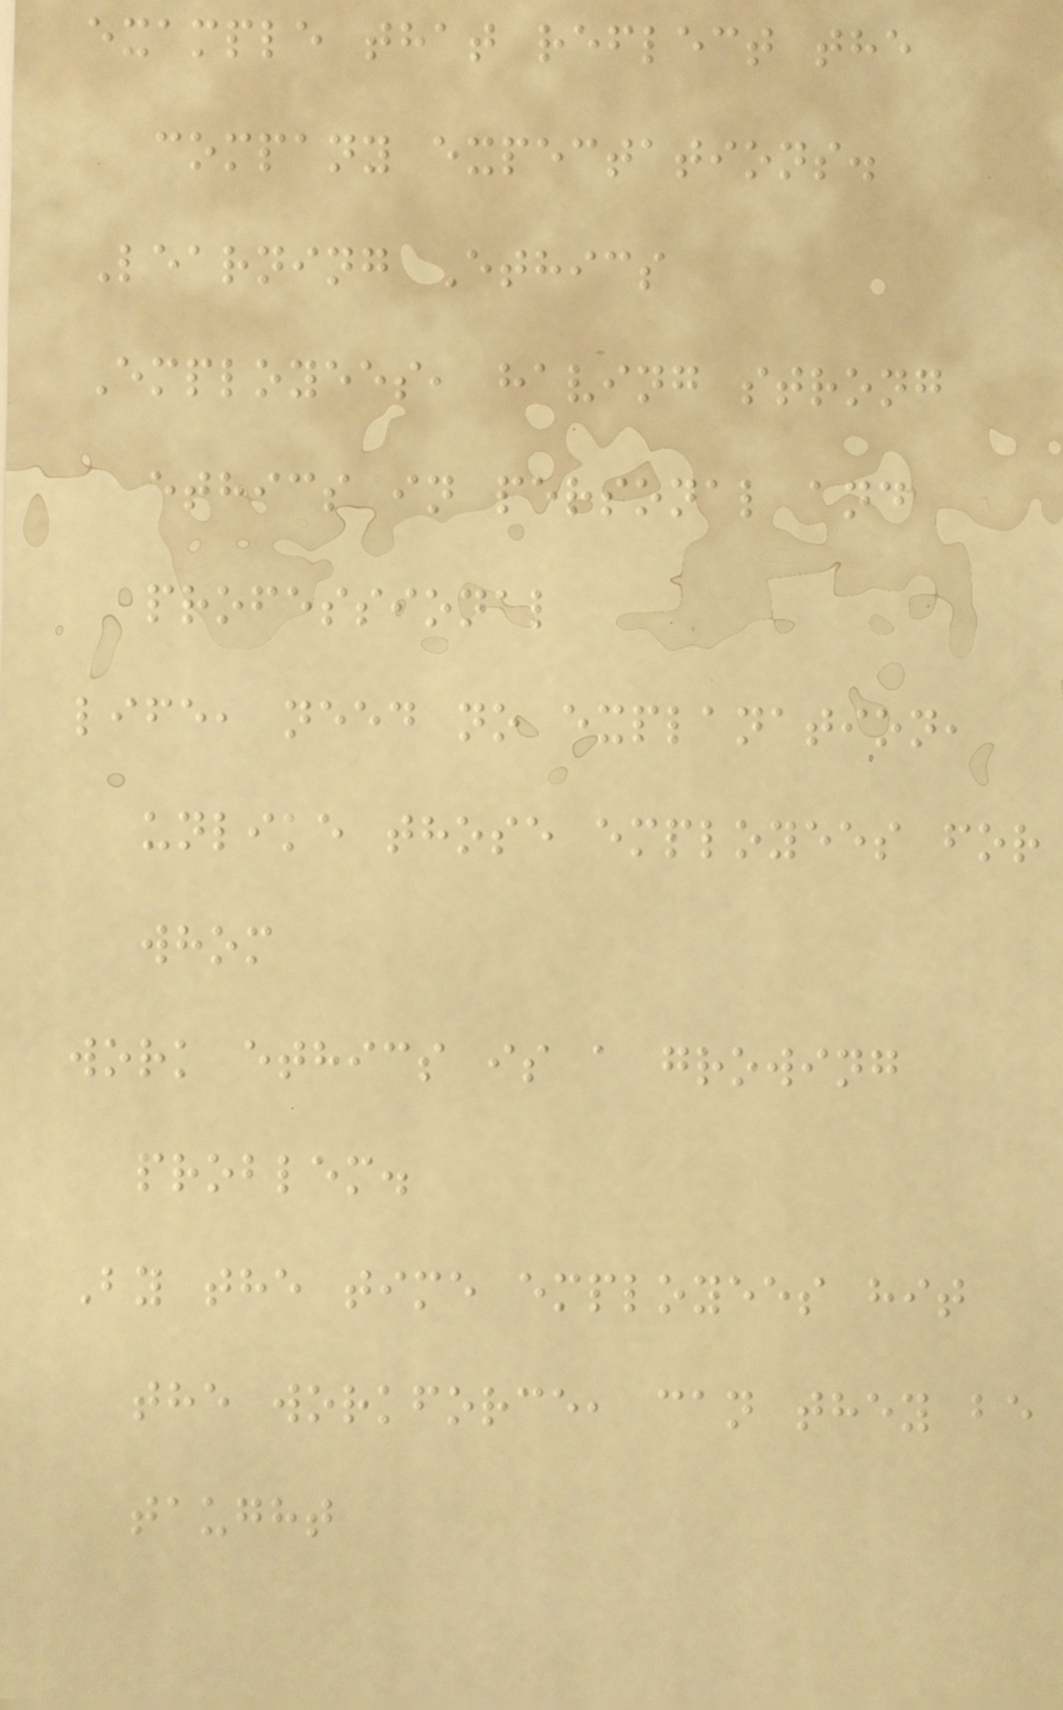example that reflect the
company expectations.
Learning Ethics
Employees, having strong
ethics in personal and
professional
life, need no explanation,
unlike those employees for
whom
work ethics is a growing
problem.
By the time employees hit
the workforce, can they be
taught
